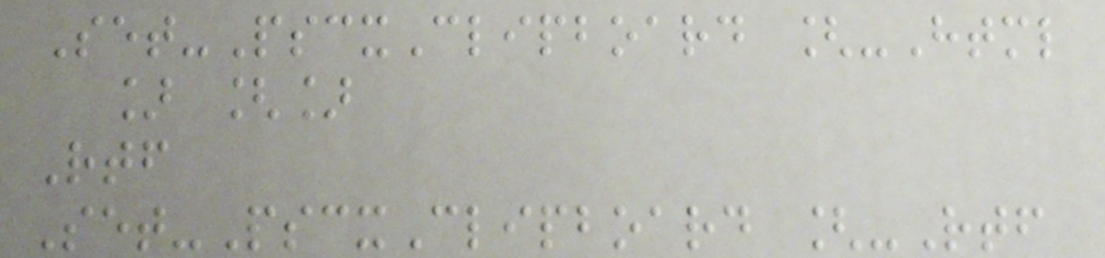Set-PscxClipboard [-Html
] []
Rtf
Set-PscxClipboard [-Rtf
